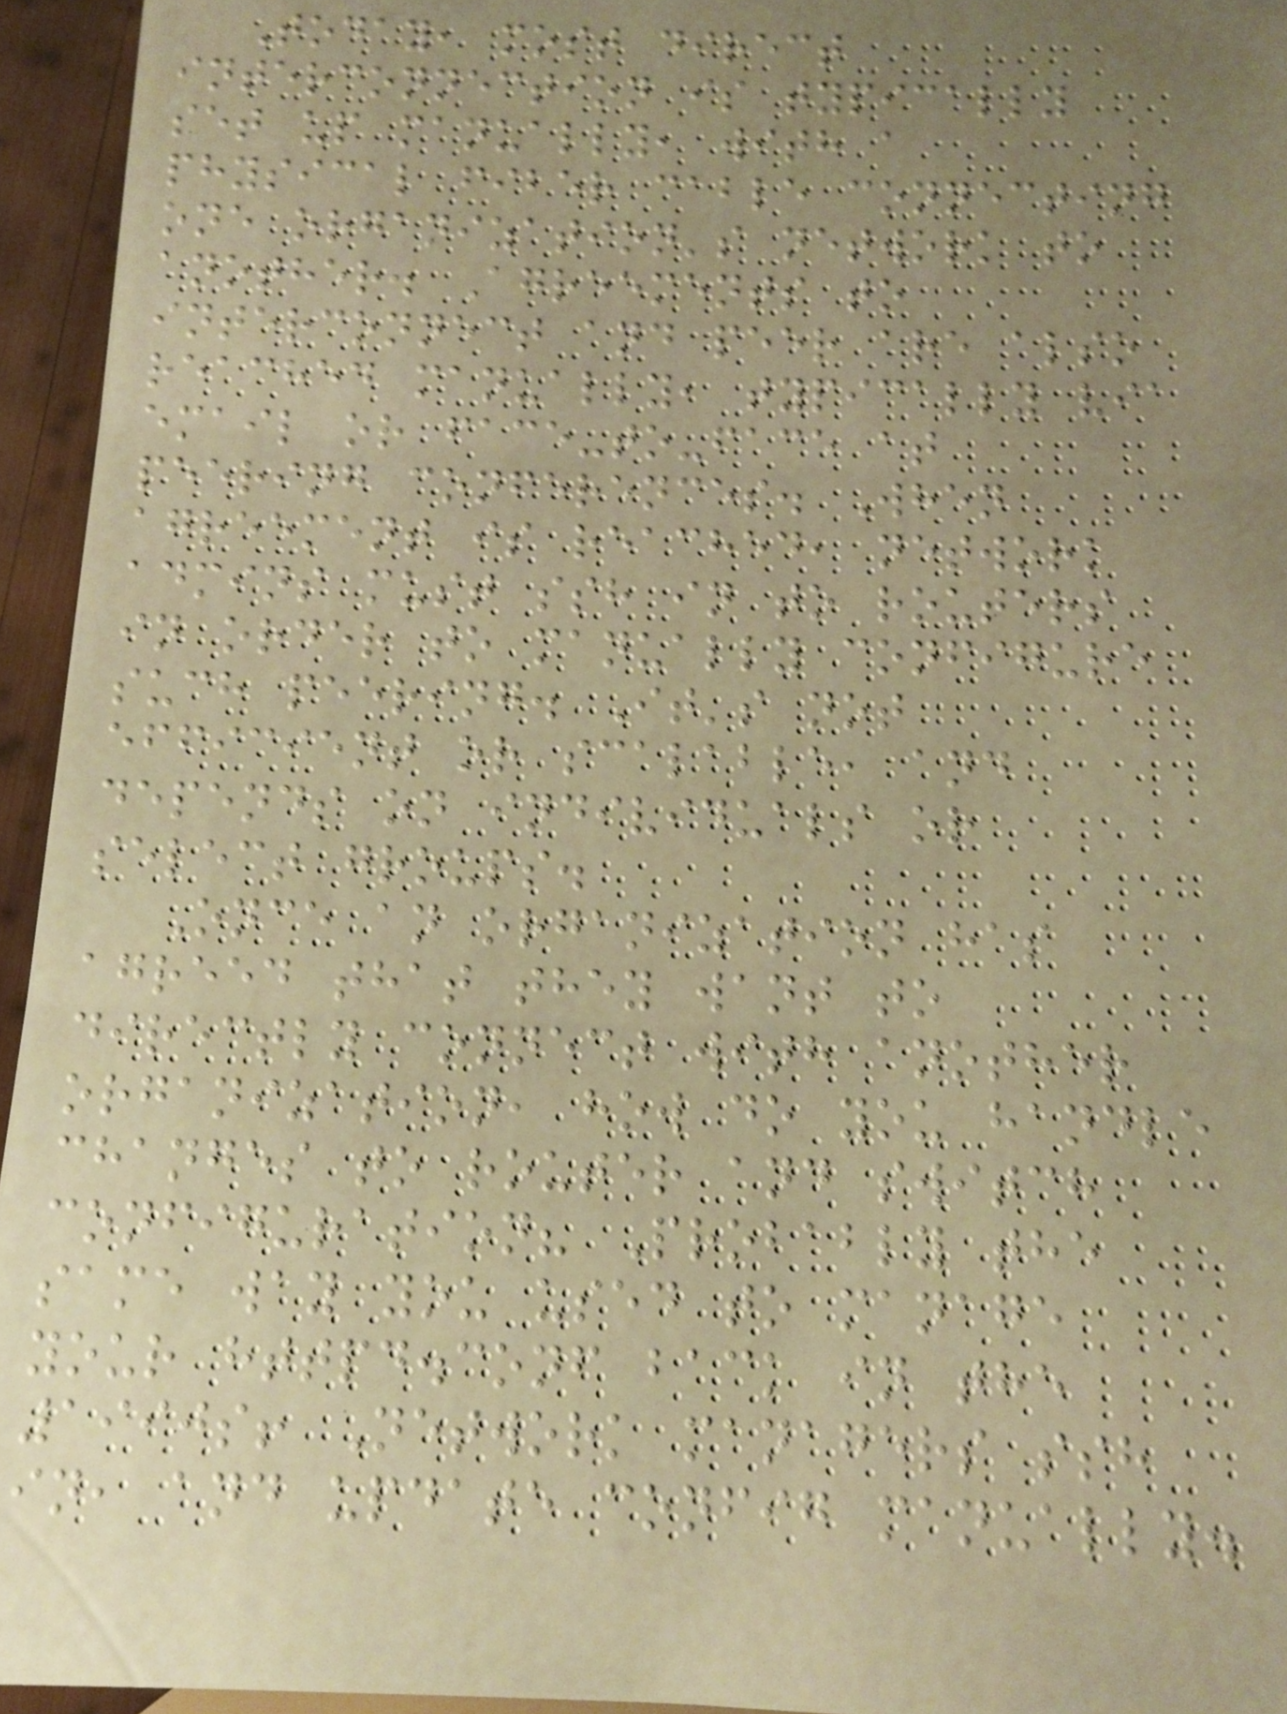Today, most direct
interconnection is typically
set up manually, with a
physical fiber cable connecting
one organization's network to
another. Agreements to
interconnect and peer are also
reached manually, typically via
email or face-to-face at
peering conferences. When
agreement is reached, network
admins must ssh in to routers
in order to manually configure
such peering. It's not
efficient or scalable, and
depends on individuals or
select groups.
Once an organization has
agreed that they want to
directly connect with another
organization, how do you handle
changes to router and switch
configuration? Probably the
same way you used to manage
your httpd.conf back in the
1990s! Network managers ssh
in, and update config manually.
